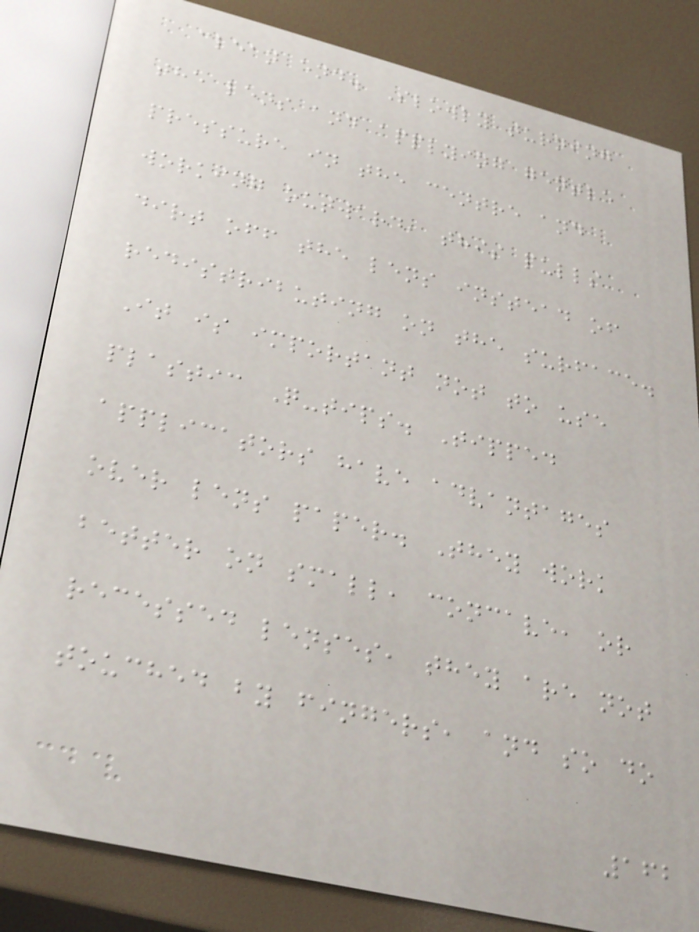clean end. Slowly turning
the lens and applying gentle
pressure in the centre and
working outward, this pulls
dirt off the lens instead of
redistributing on the surface.
It is important not to use
plastic Q-tips. Tipped
applicators have advantages
over lens paper. They work
better on small, concave, or
recessed lenses, they are not
touched by fingers, and so do
162
